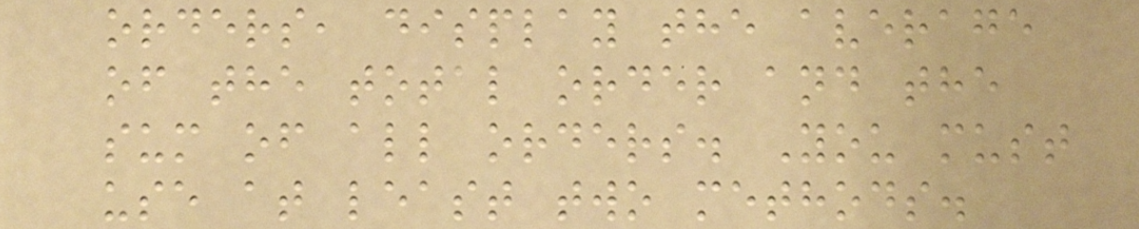orders, display the average
of the total order and the
sum of all orders. You must
use at least two methods.
